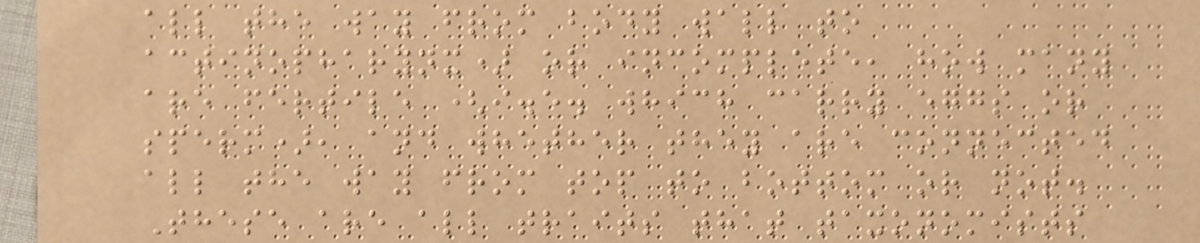all the way from body wall to
actinopharynx) or incomplete, how many
are fertile (i.e. which carry eggs or
sperm), and whether they are connected
all the way from top to bottom or not.
These are all traits that taxonomists
